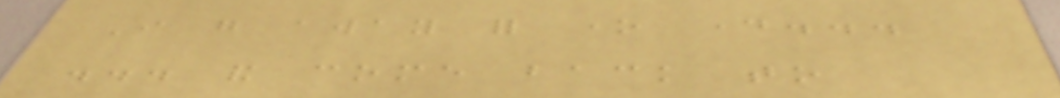I go away for one day...
... and come back to
